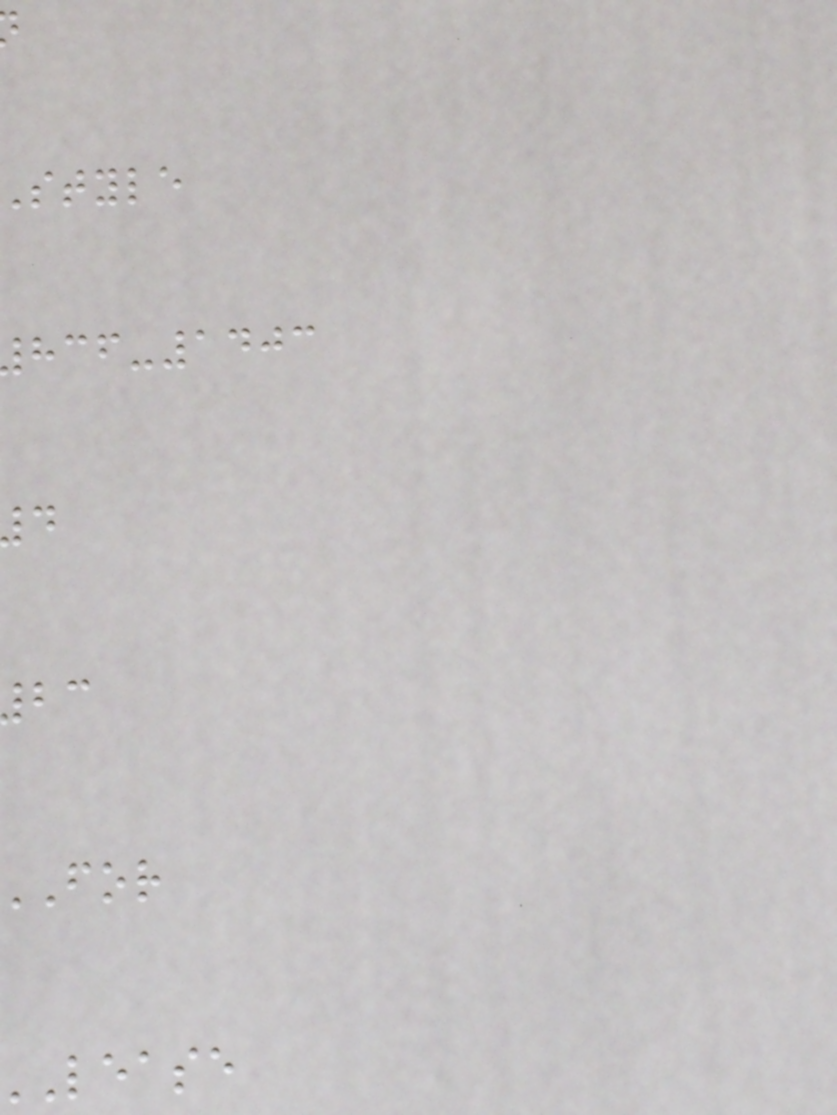style
-1403
lease
